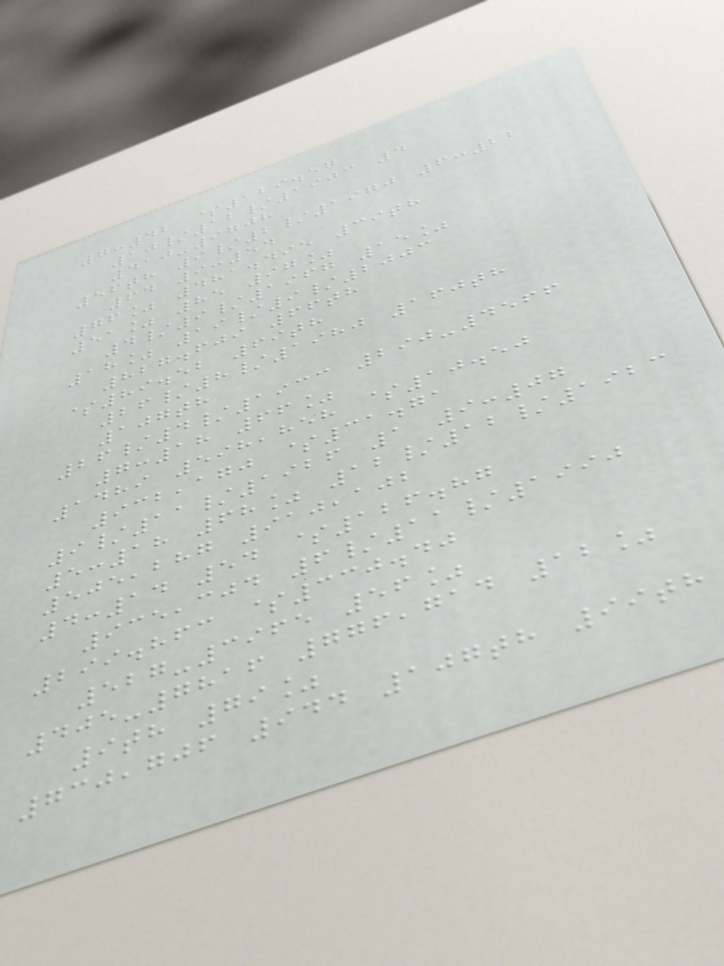7:42 $129.57
10/12/1903 4
410-9708
56th 9/2/1970 6:22
64 9:54
76% 481.495 39th
51% 85 97%
4/9/1967 15%
18% 19/9/2003
827.609 66th
$89.52 69th
26/8/1980 160th
107th
26/4/1933 290-4566
7:18 66%
1489 598,858 $10.50
932,170 $31.71
9/11/1926 1 9:07
5:18 68% 12/12/1923
505,287 910,102
4:14 54 $126.87
935,304 6/11/1990
299.863 $330.40
527-3965 56%
405-7816 776,714 12%
9th 79%
730,706 944 107th 99th
